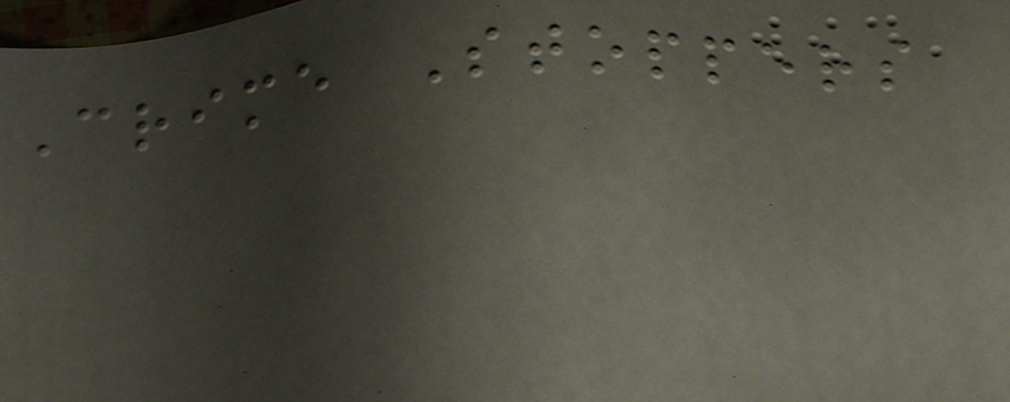Crime Stoppers
